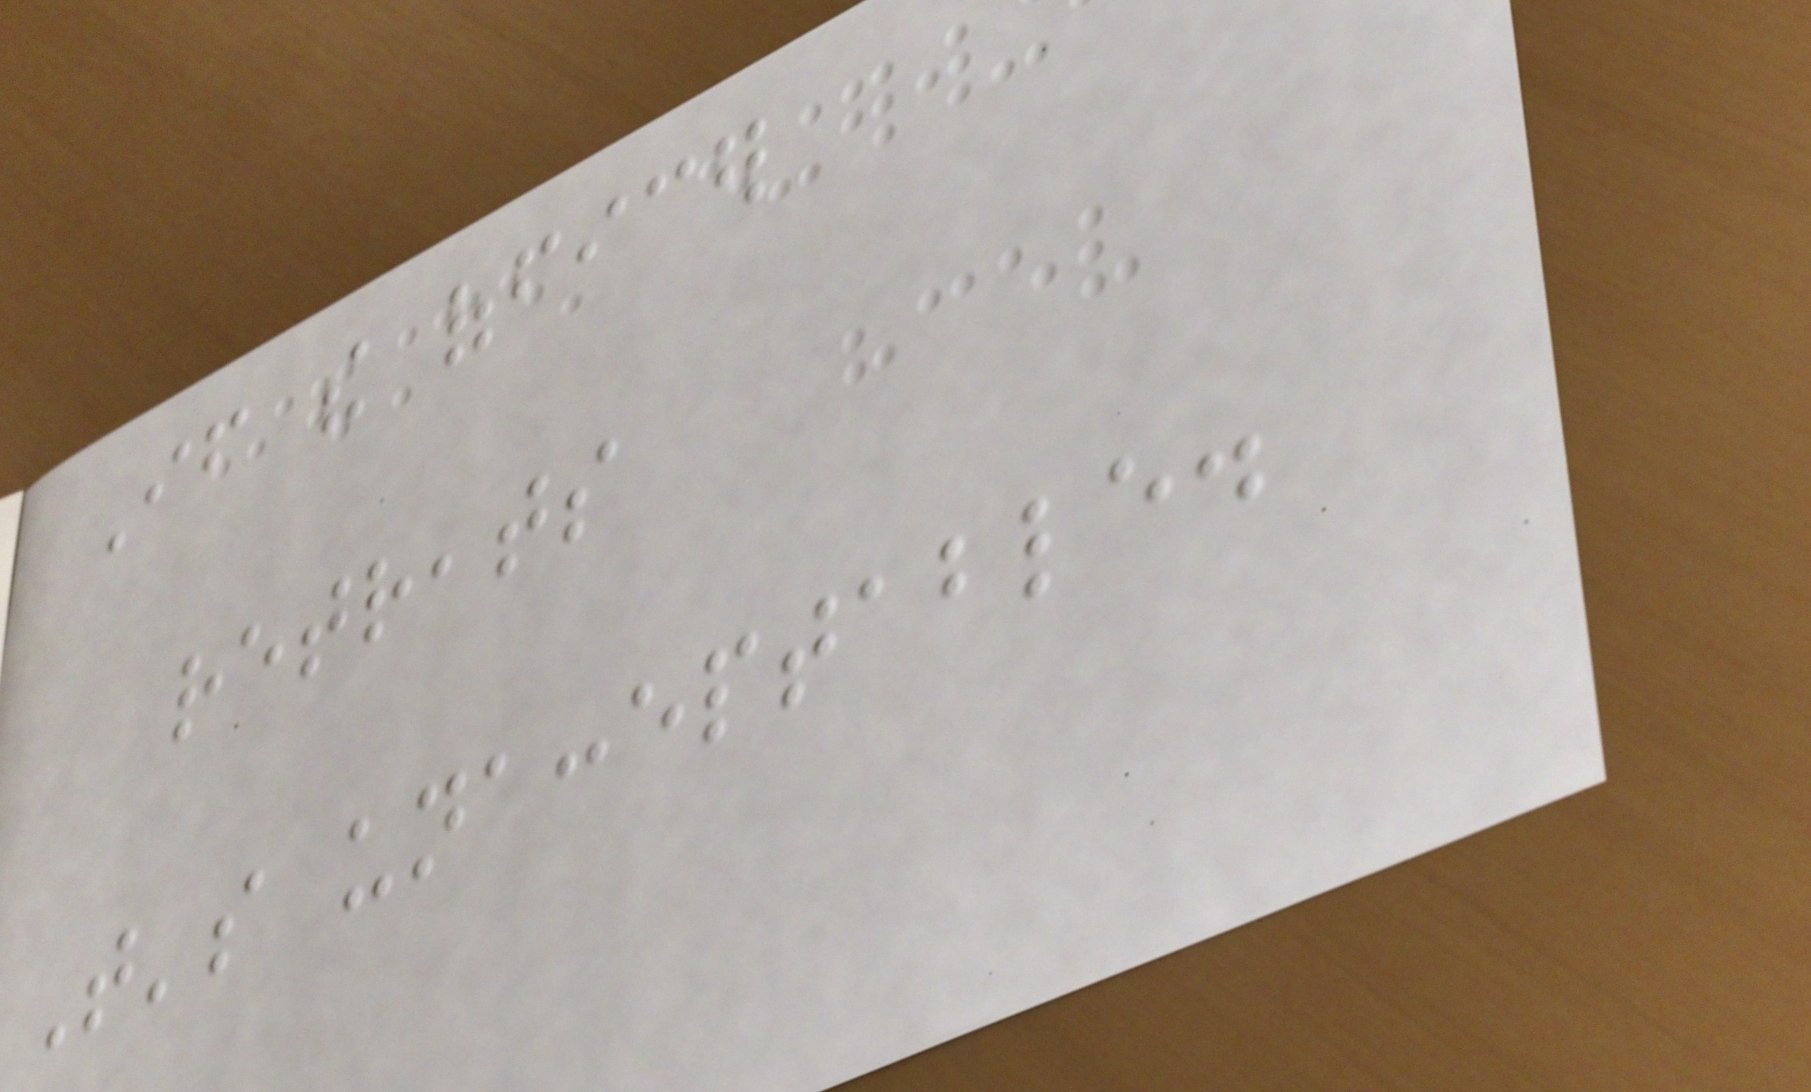If the officer
retreats
That's unacceptable.
